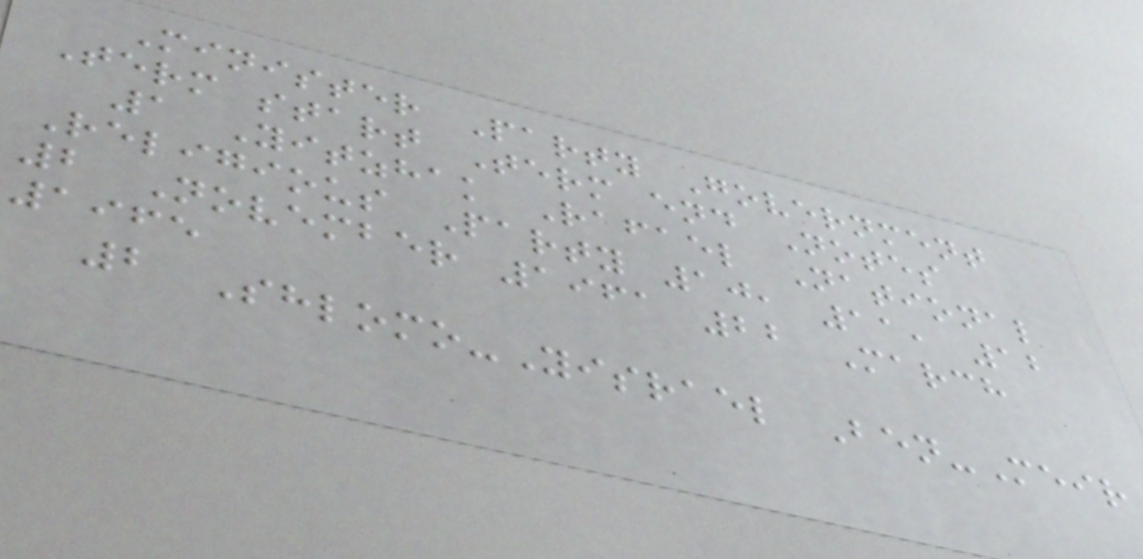Minister Party Government
Term start Term end Notes
1 Yitzhak Rafael National
Religious Party 10, 11, 12
2 November 1961 22 March
1965
2 Shlomo-Yisrael Ben-Meir
